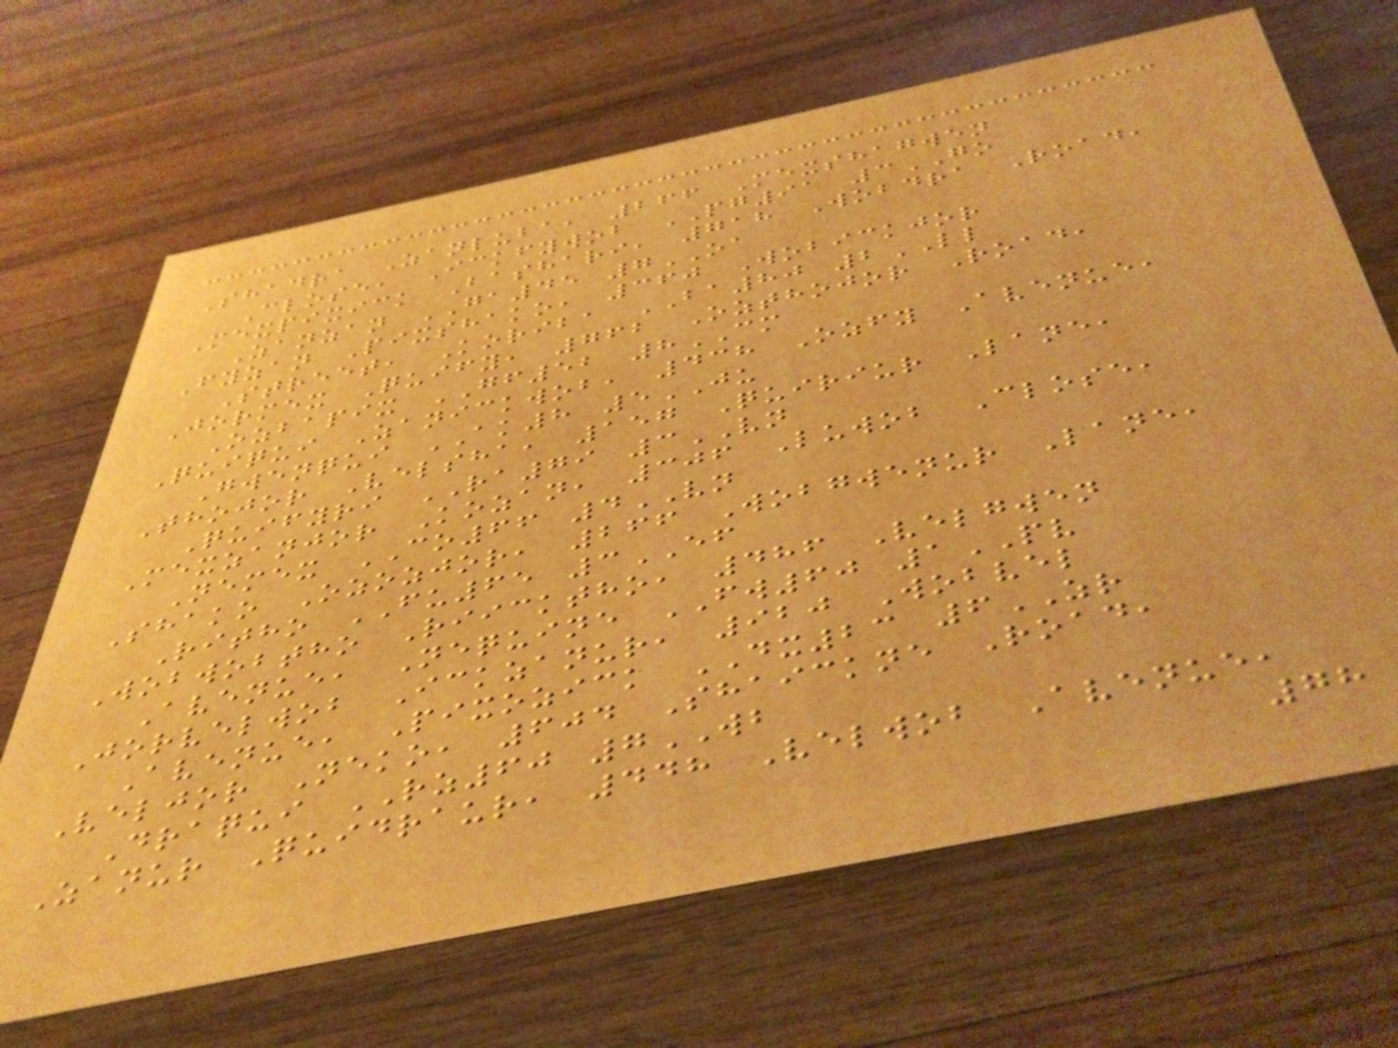Shadra Zanluba, 266 Mexshagwen
Close, Ickfywob PG91 3GO
Mexpixick Bashari, 718 Wobdra Road,
Zanzan GA45 7OA
Fyzan Pixshako, 360 Wobickjor
Street, Koriba BA80 2LL
Jormex Quify, 762 Ozthojor Road,
Ozbapix GF52 8CM
Quiqui Zanickwob, 438 Ozfy Avenue,
Gwenqui AK8 5JU
Thojor Velsha, 157 Quiriur Lane,
Quifyri RA79 3VN
Mexzanjor Kozan, 306 Luwob Close,
Nemex CO66 4VN
Shako Ozozjor, 266 Wobgwenur Lane,
Ritho FU65 3EF
Wobwobtho Riicktho, 486 Velgwen
Avenue, Nequine FW60 1PV
Jorvelwob Ickzanur, 920 Wobvel
Avenue, Pixozick DX23 6ZR
Veljor Neko, 604 Shaickne Road,
Draqui RZ60 7WB
Zanur Quidraur, 448 Velwob Avenue,
78
